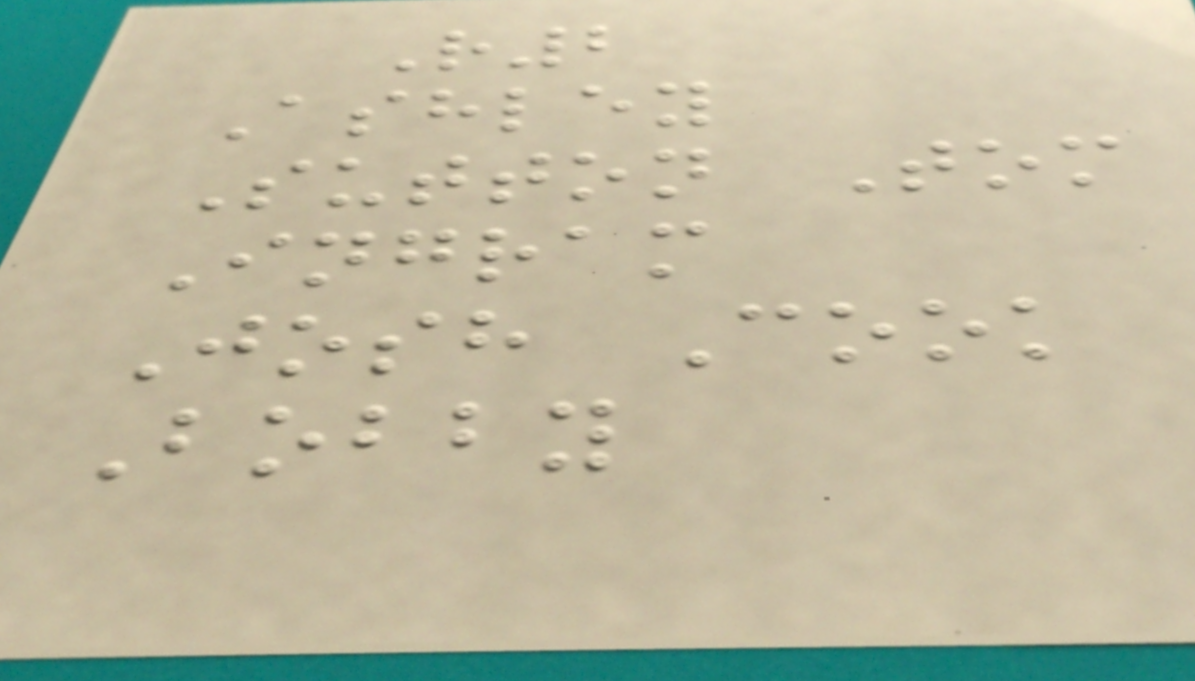R2
Ashley
Sutton Tom
Ingram
Josh Cook
Bobby
